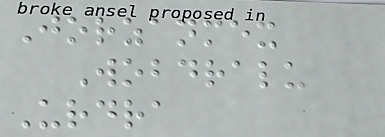Jorzanmex
Wobdralu
Urdra
